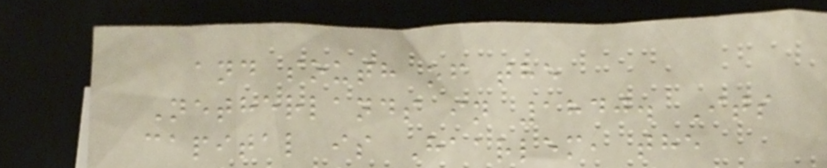and south of the
Netherlands in 1840. Its
capital is Haarlem, the
